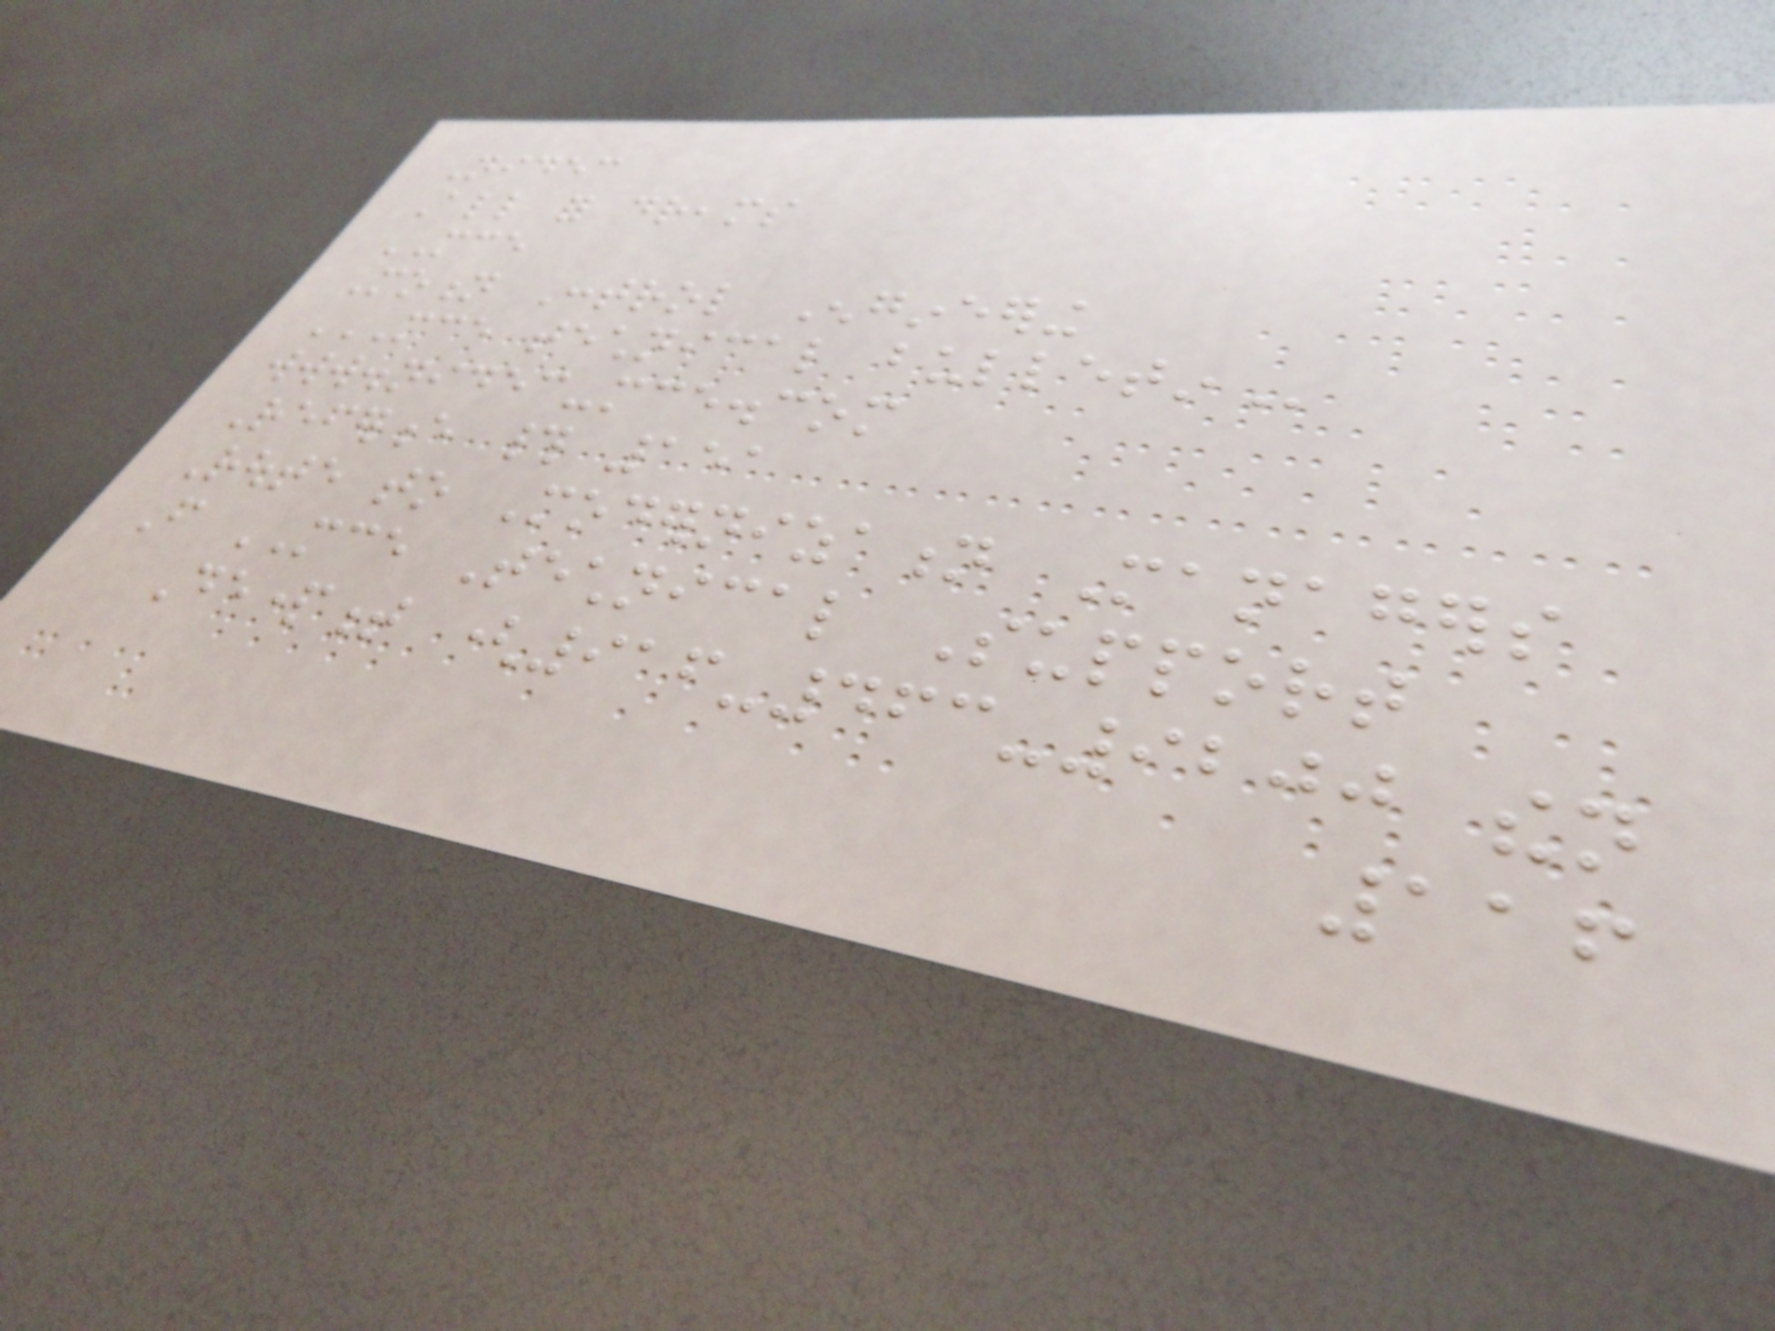Nidec
All for dreams
MCE
Motion Control Engineering
MCE TECHNICAL BULLETIN
www.nidec-mce.com
Reference # 151
Route to Modernization Managers
From MCE Technical Support
Department (916-463-9200 then
116
